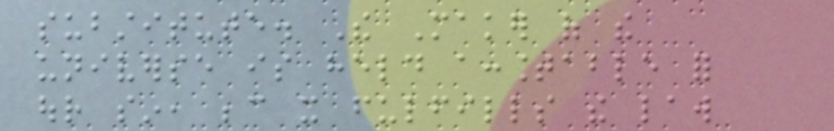substitute. The Maker of the
universe is held accountable for
our sin, because it fulfills the law
